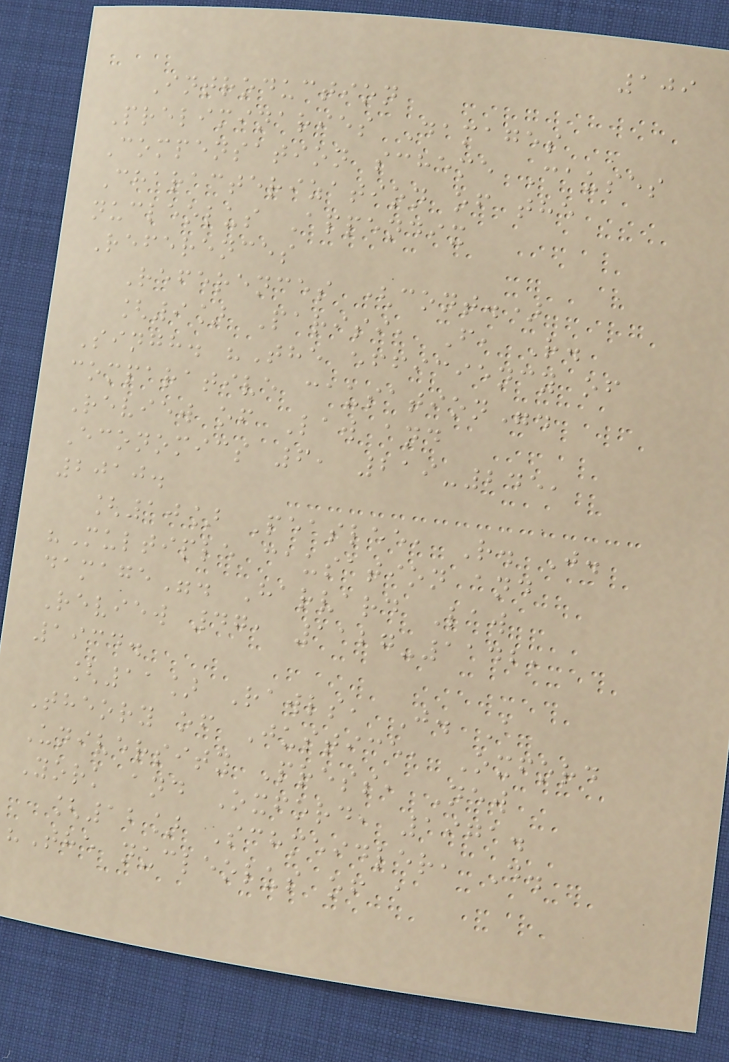109
Introduction
Preliminaries Damages
Compensation scheme Causes
Characterization of the
nucleolus Appendix
References
References (cont.)
[9] Parisi, F, R.
Singh. "The efficiency of
comparative causation".
Review of Law and
Economics 6, 219-245,
2010.
[10] Peaslee, R. J.
"Multiple causation and
damage". Harvard Law
Review 47, 1127-1142,
1934.
[11] Rawls, J. A
Theory of Justice, Oxford
University Press, New
York and Oxford, 1971.
[12] Schmeidler, D.
"The nucleolus of a
